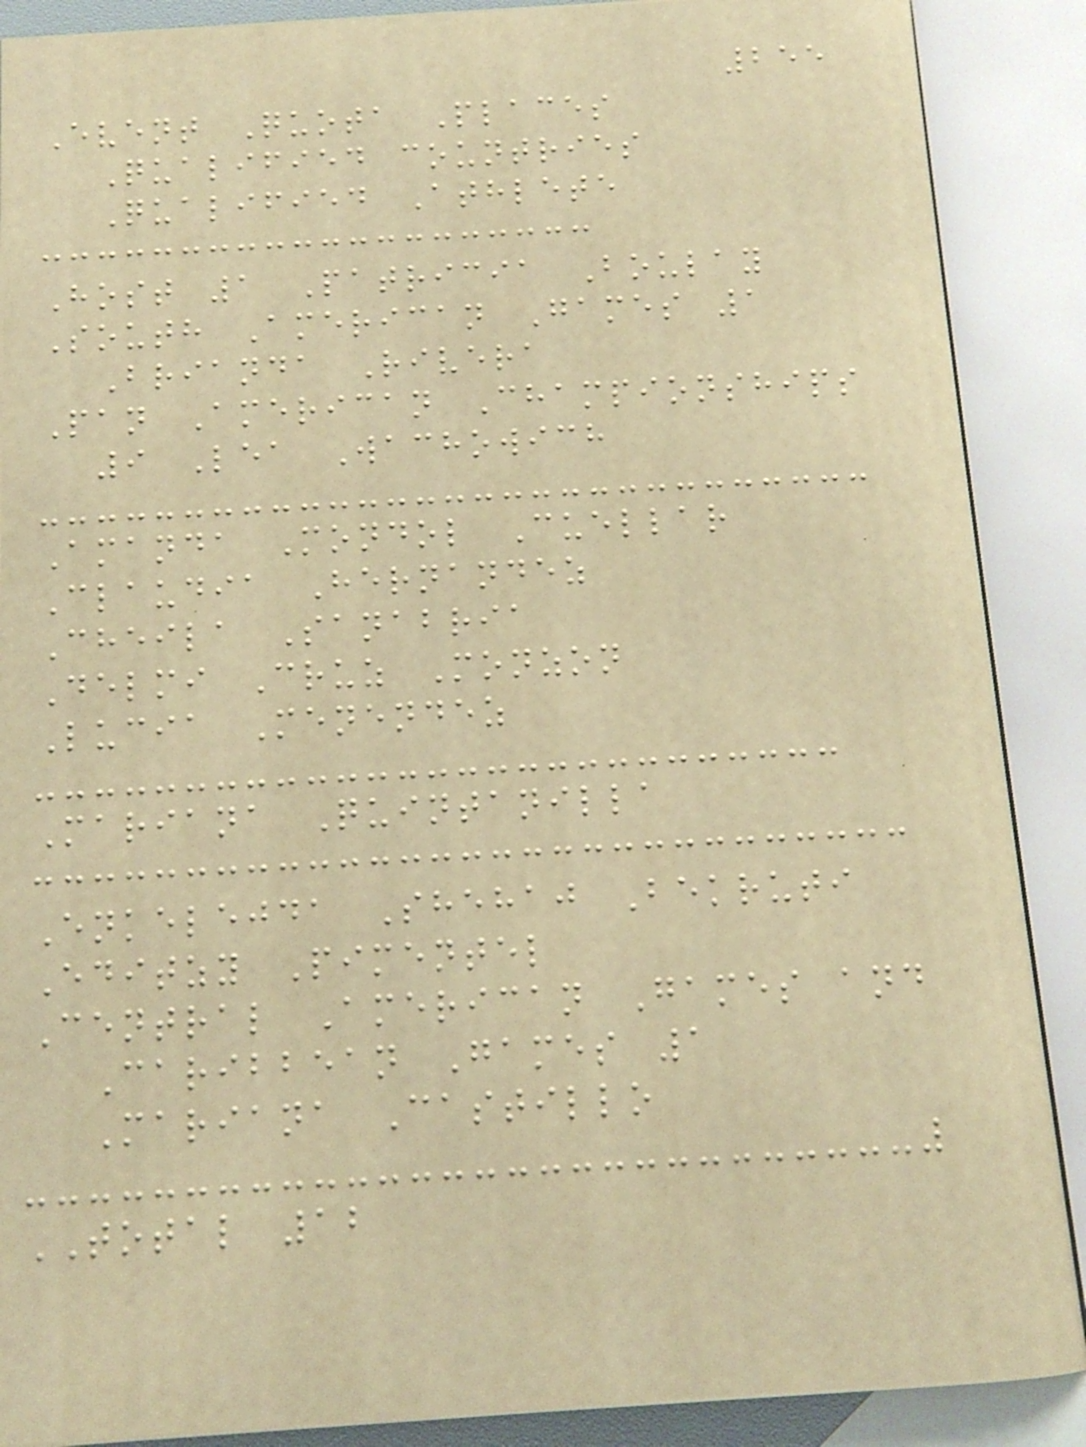255
Event Quota Places
Qualified countries
Qualified Athlete
Host 1 Patricia Boulay
South American Games 1
Brianda Rivera
Pan American Championships
9 Lea Wachowich
Amanda Mondol Cuellar
Claudia Hernandez
Cheila Sanabria
Delmi Cruz Monzon
Lucia Menendez
Mariana Quintanilla
Enkelejda Shehaj Bekruti
Editzy Pimentel
Central American Games and
Caribbean Games 1
Mariana Castillo
TOTAL 12
